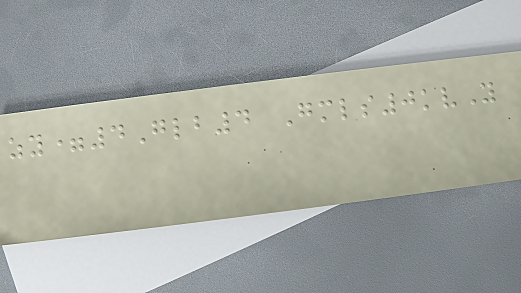zy=4Glb4 Gmls0kvY
